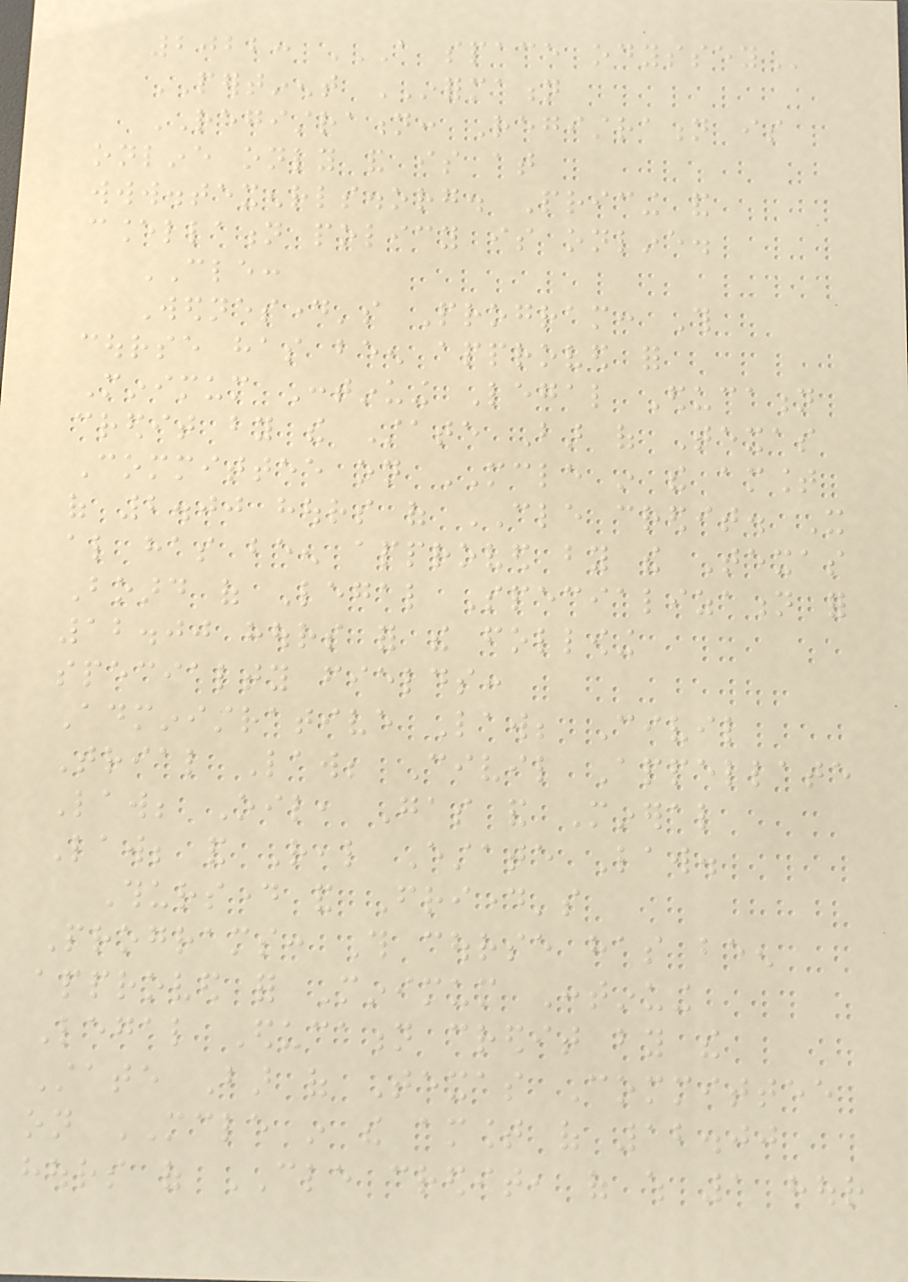2022: A SPACE ODYSSEY
PERTINENT INFORMATION
REGISTRATION: Registration is
online only and is at
www.texenrls.org. Pricing and
cancellation policy is online.
CLE:
Wednesday's Program: This
course has been approved for
Minimum Continuing Legal Education
credit by the State Bar of Texas
Committee on MCLE in the amount
of 2.00 hours of CLE credit. It
also has been approved by the Texas
Board of Legal Specialization for
12.00 hours for the following
specialty fields:
Administrative Law; Civil
Trial Law; Civil Appellate
Law; Oil, Gas and Mineral
Law; and Real Estate Law.
Thursday and Friday's
Programs: This course has been
approved for Minimum Continuing
Legal Education credit by the
State Bar of Texas Committee
on MCLE in the amount of 12.00
hours of CLE credit, of which 1 hour
